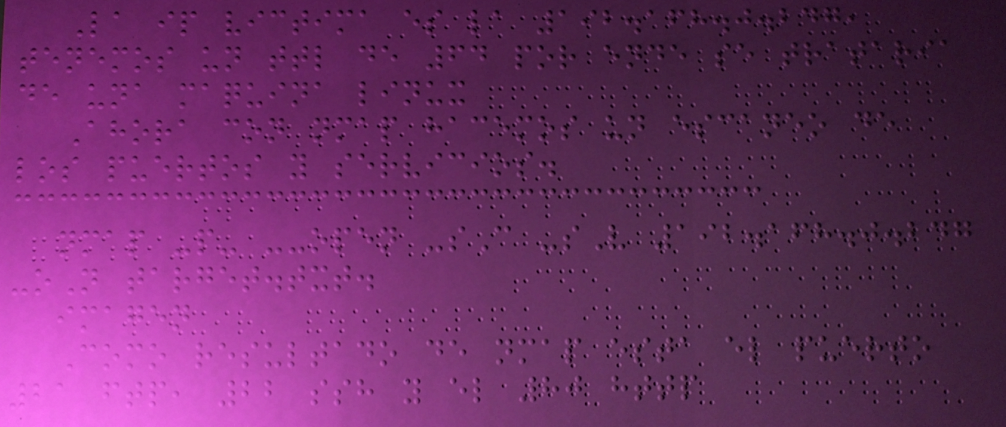La ip victima es la 192.168.0.247,
tenemos un ttl de 64 por ende se trataria
de una maquina linux
Ahora con nmap hacemos un escaneo de
los puertos y servicios.
nmap -p- --open -sC -sV 192.168.0.247
-oN target.txt.
imagen
Como resultado de nmap esta el puerto
21 ftp, 22 ssh y el 80 http
